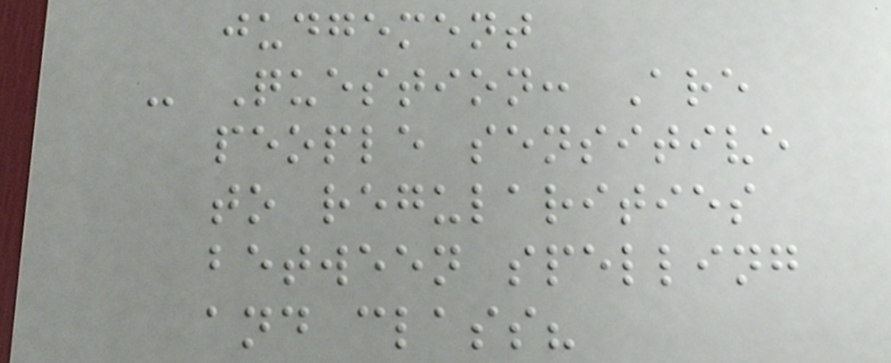judgement
- Question: Are
people sensitive
to regularities
between spelling
and class?
